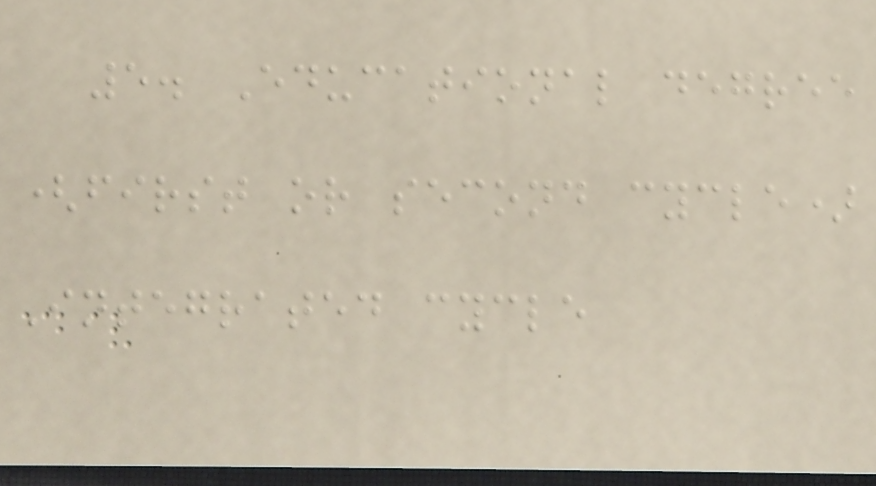5. Educational degree
(first or second cycle)
Integrated cycle
